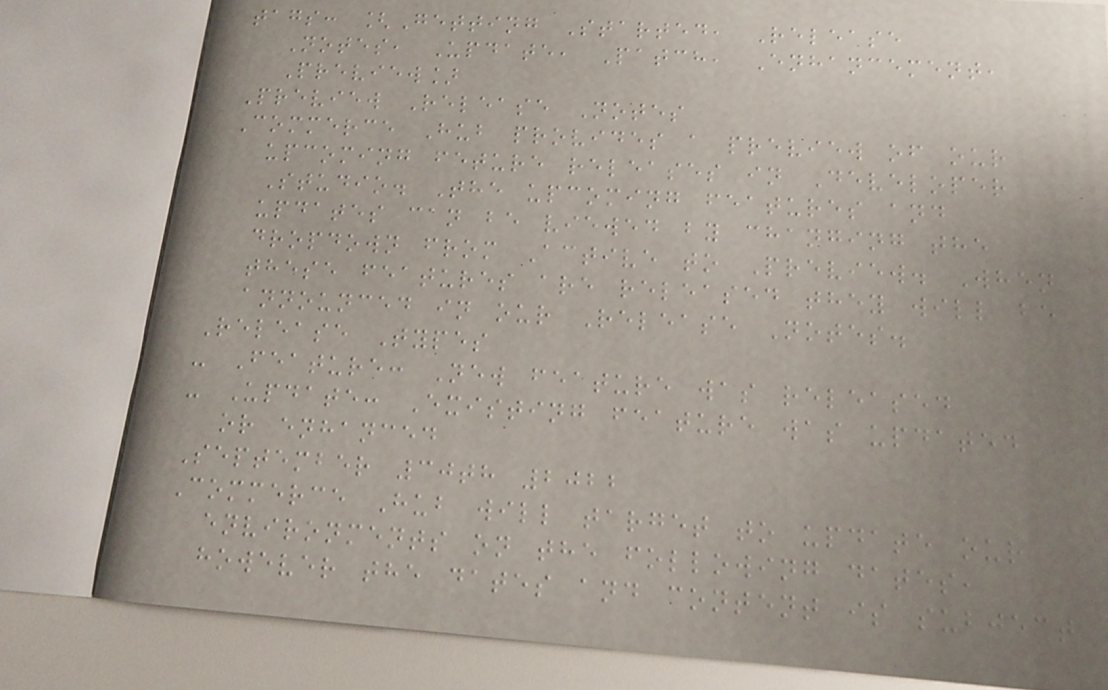tags: [Getting Started, Release
Notes, Update, Patch, Enhancement,
Preview]
Preview Release Notes
Commerce Hub provides a preview of our
upcoming feture releases in Developer
Studio. The upcoming features and
updates can be viewed by changing the
dropdown from Active to Preview. When
these features are released they will be
announced in our Release Notes.
Release Types
- Feature: New feature was released
- Update: Existing feature was updated
or enhanced
September 30th 2022
Commerce Hub will target to update our
environments on the following dates,
however the dates and content is subject
